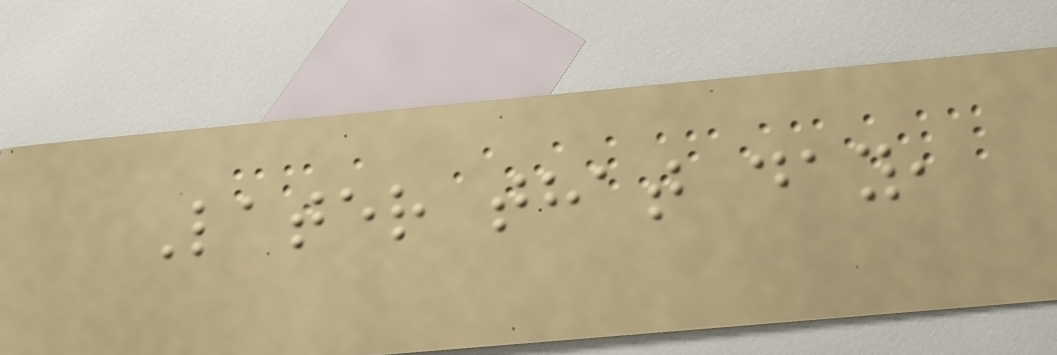Later that day,
